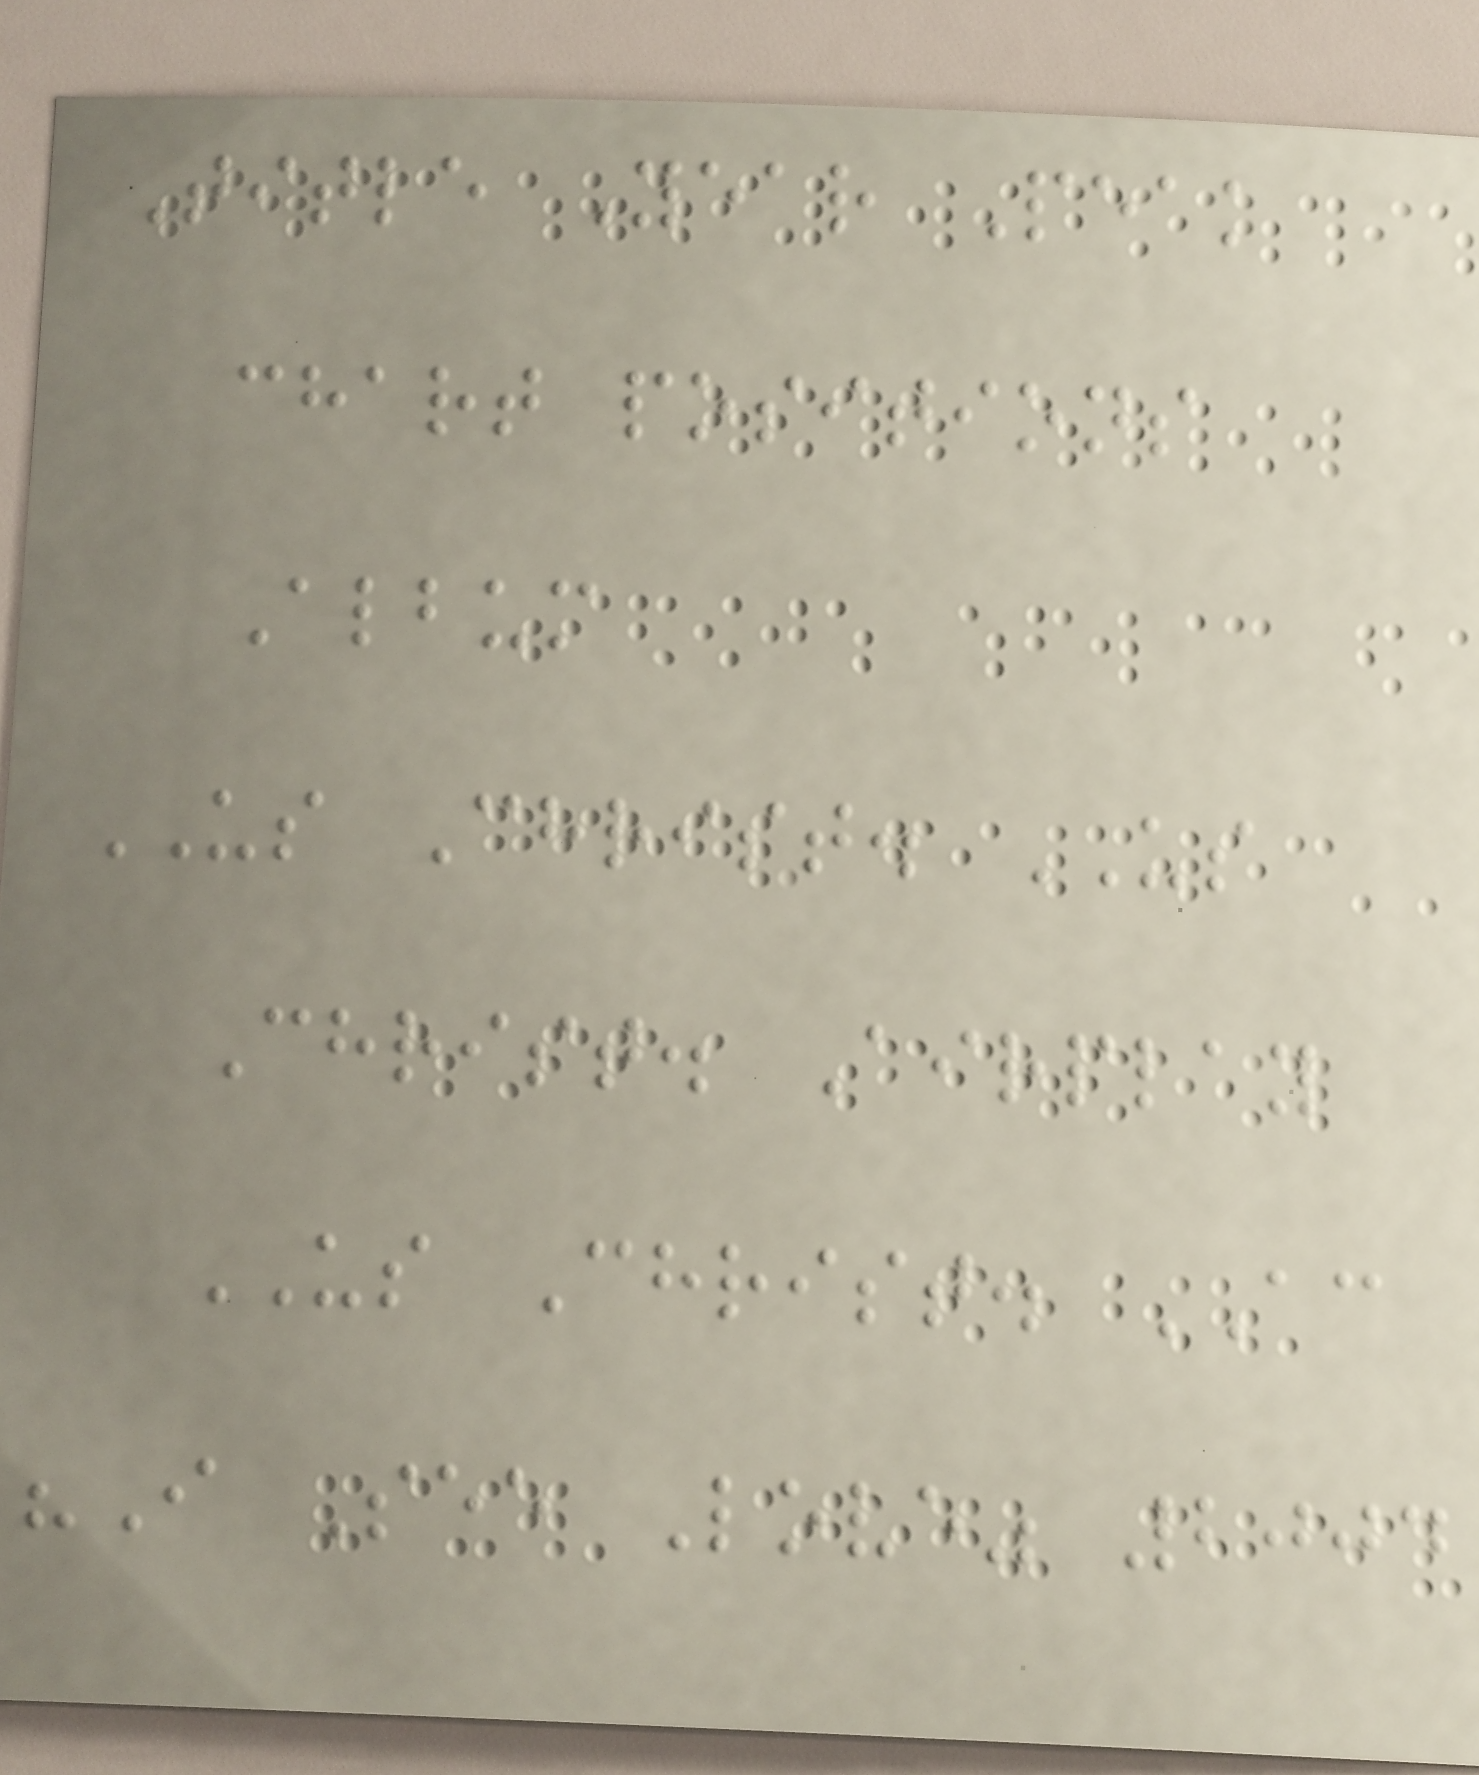Title Year Peak
chart positions
Album
US Christ. US
Christ. Airplay
US Christ. AC
"I See Love" 2004
